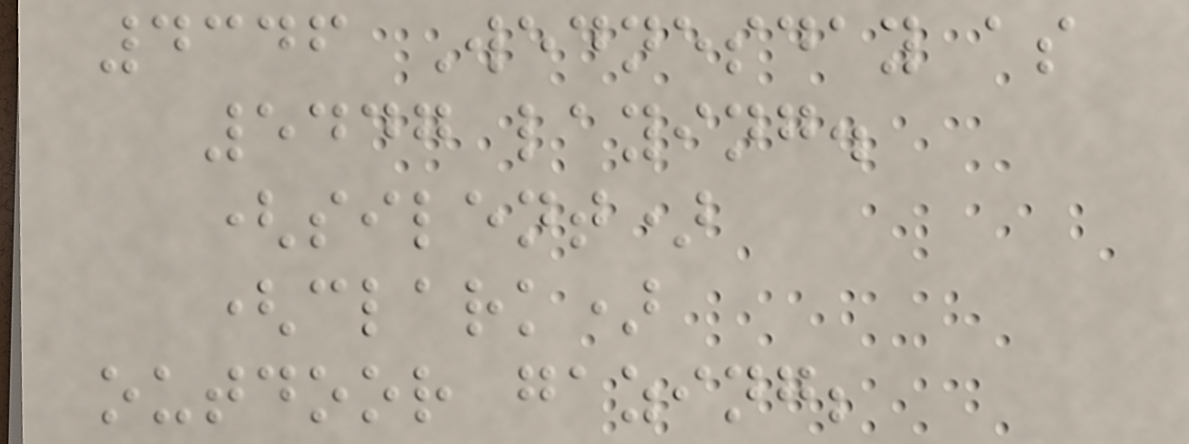4346 Wednesday as
5447 laying.
(silent)
(clark)
outdoor gazing;
